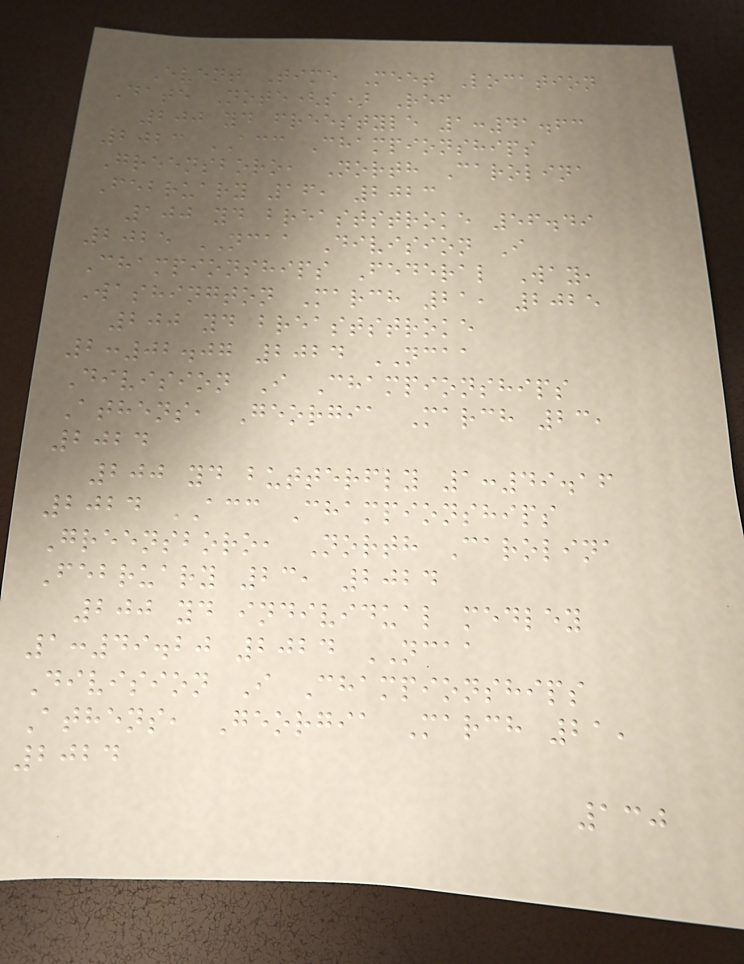Event Time Meet Location
Date Note(s) Ref
200 yd freestyle 1:41.63
2023 ACC Championships
Greensboro, North Carolina
February 16, 2023
100 yd breaststroke 56.49
2025 NCAA Division I
Championships Federal Way,
Washington March 21, 2025
200 yd breaststroke
2:02.07 2024 NCAA
Division I Championships
Athens, Georgia March 23,
2024
200 yd butterfly 1:49.16
2024 ACC Championships
Greensboro, North Carolina
February 23, 2024
200 yd individual medley
1:49.20 2024 NCAA
Division I Championships
Athens, Georgia March 21,
2024
130
